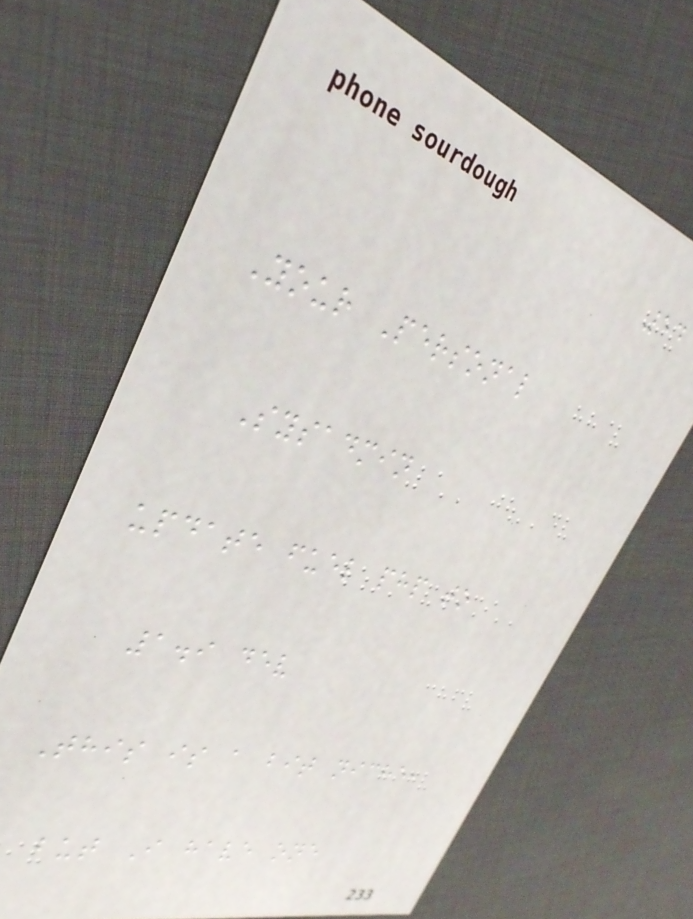54
Your Personal
Sysadmin
update fuel php to
1.9 dev
This is a bit niche,
but I have one
